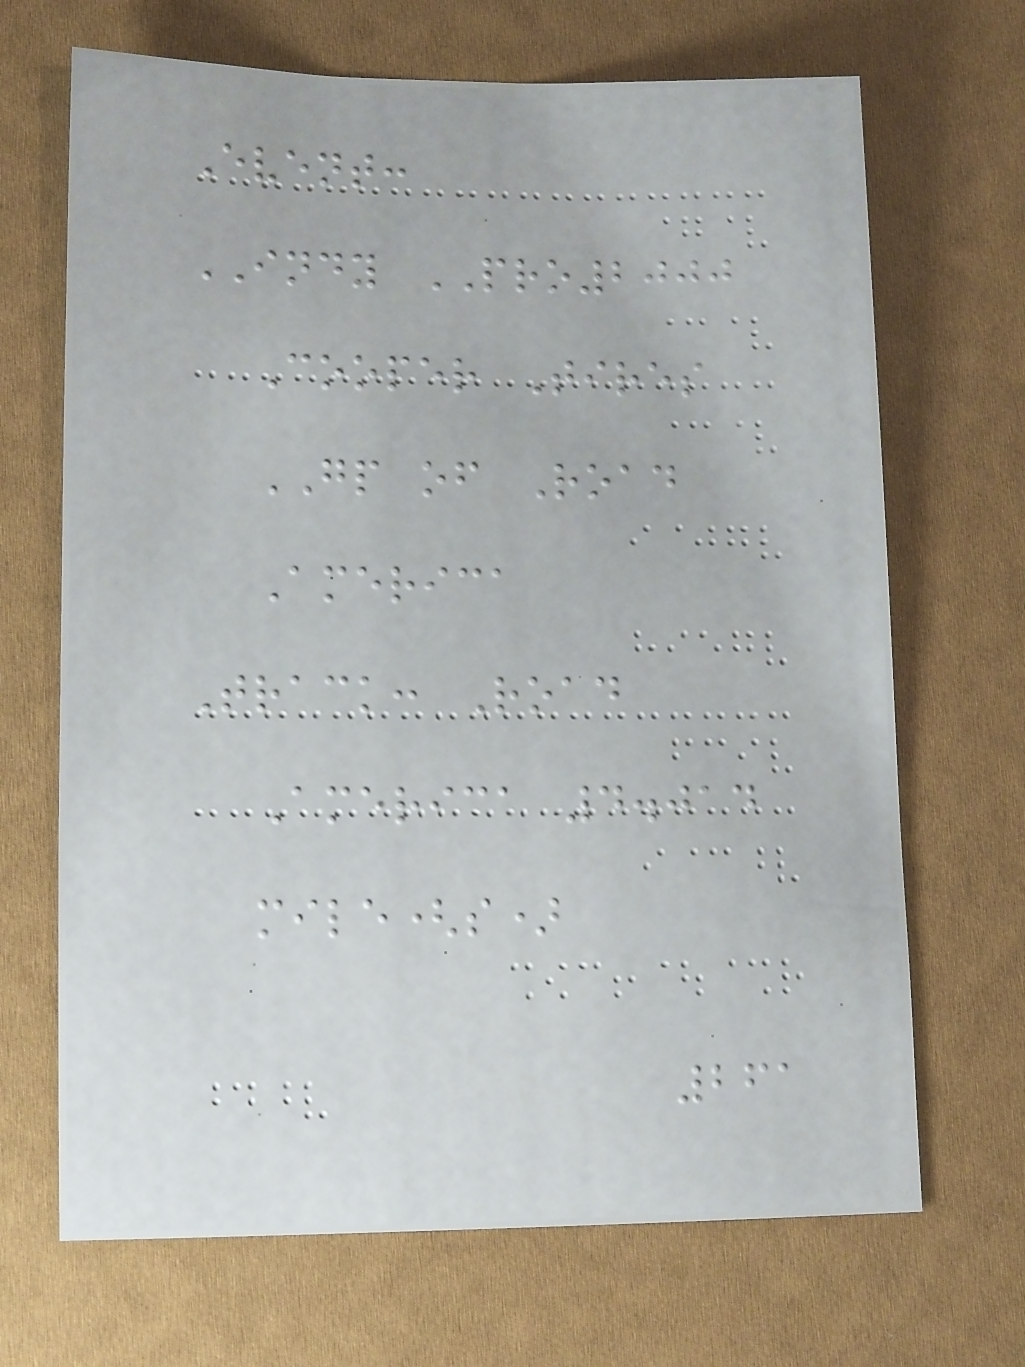Event:
INDY PRO2000
Cooper Tires
GP of Road
America
Track: Road
America 4.014
mile(s)
261
